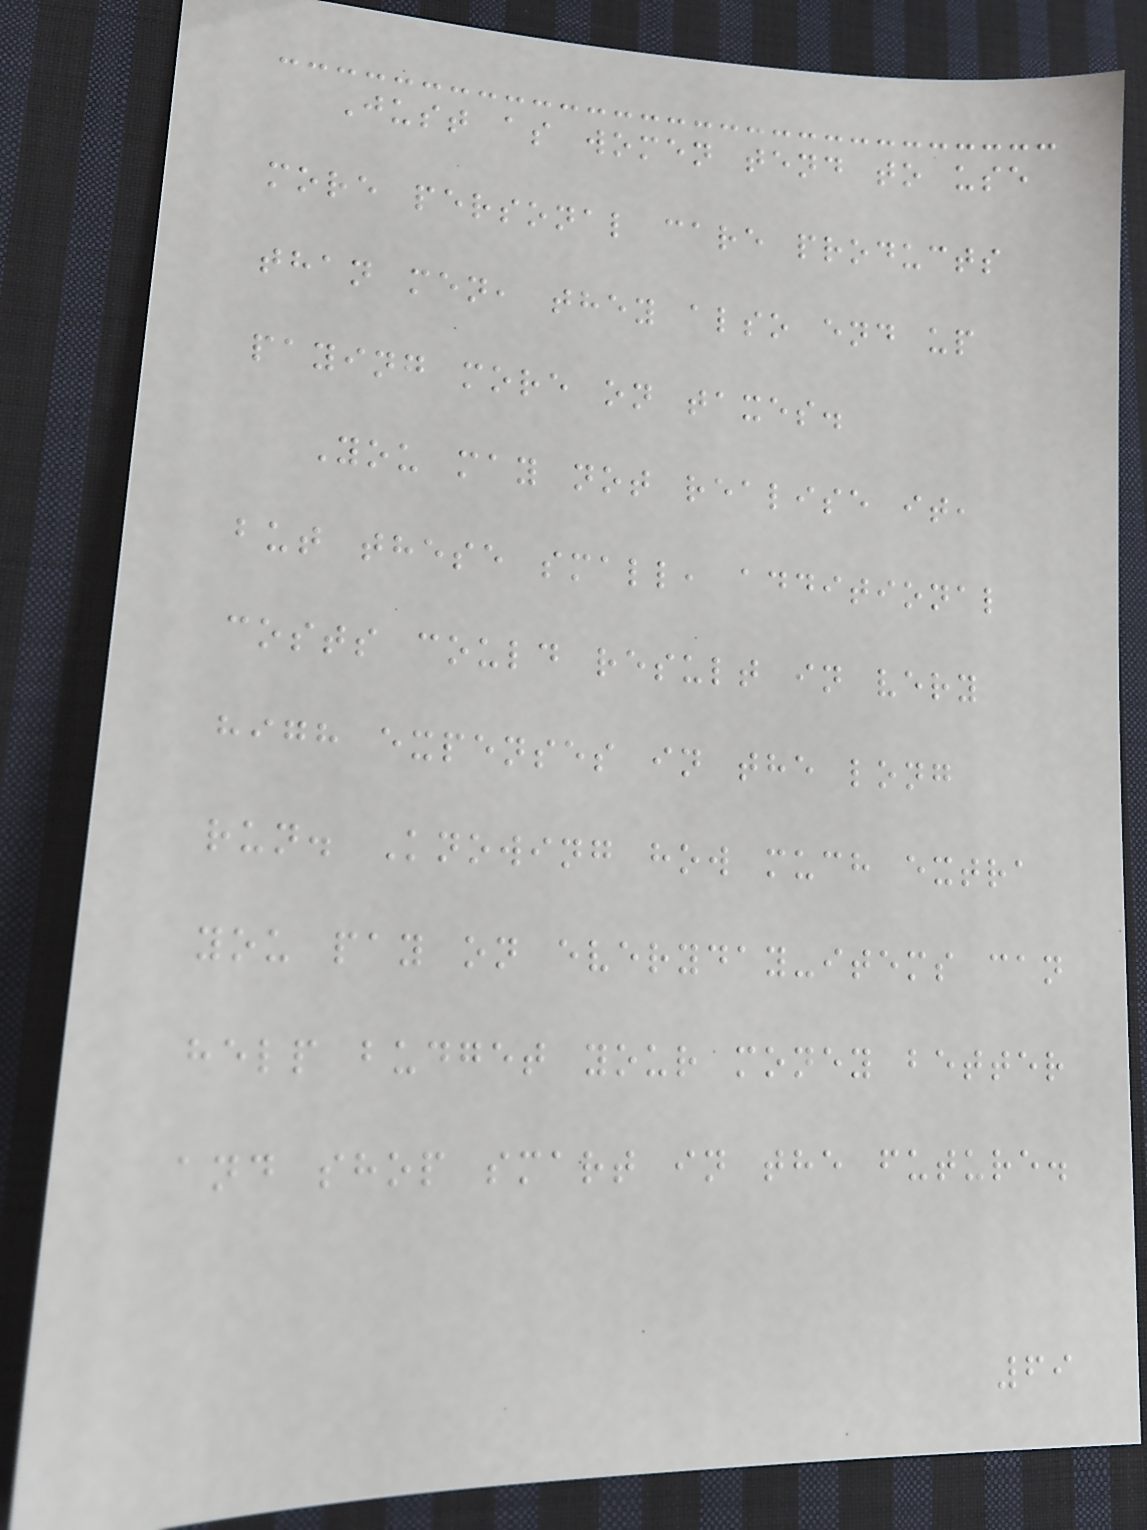Just as women tend to use
more personal care products
than men, they also end up
paying more on taxes.
You may not realise it,
but these small, additional
costs could result in very
high expenses in the long
run. Knowing how much extra
you pay on everyday-items can
help budget your money better
and shop smart in the future.
69
